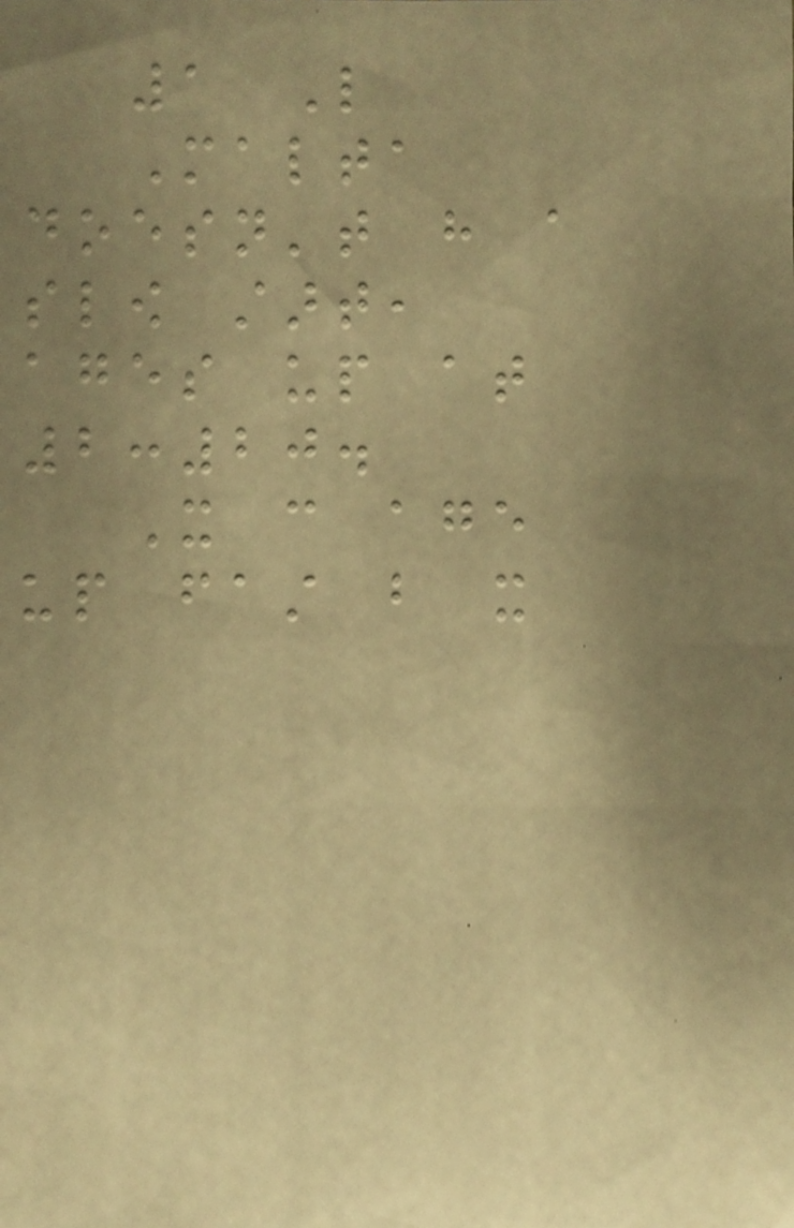1 Like
Malta
doesn't have a
slow start,
ages up at
2:20.
It can age
up fast but it
